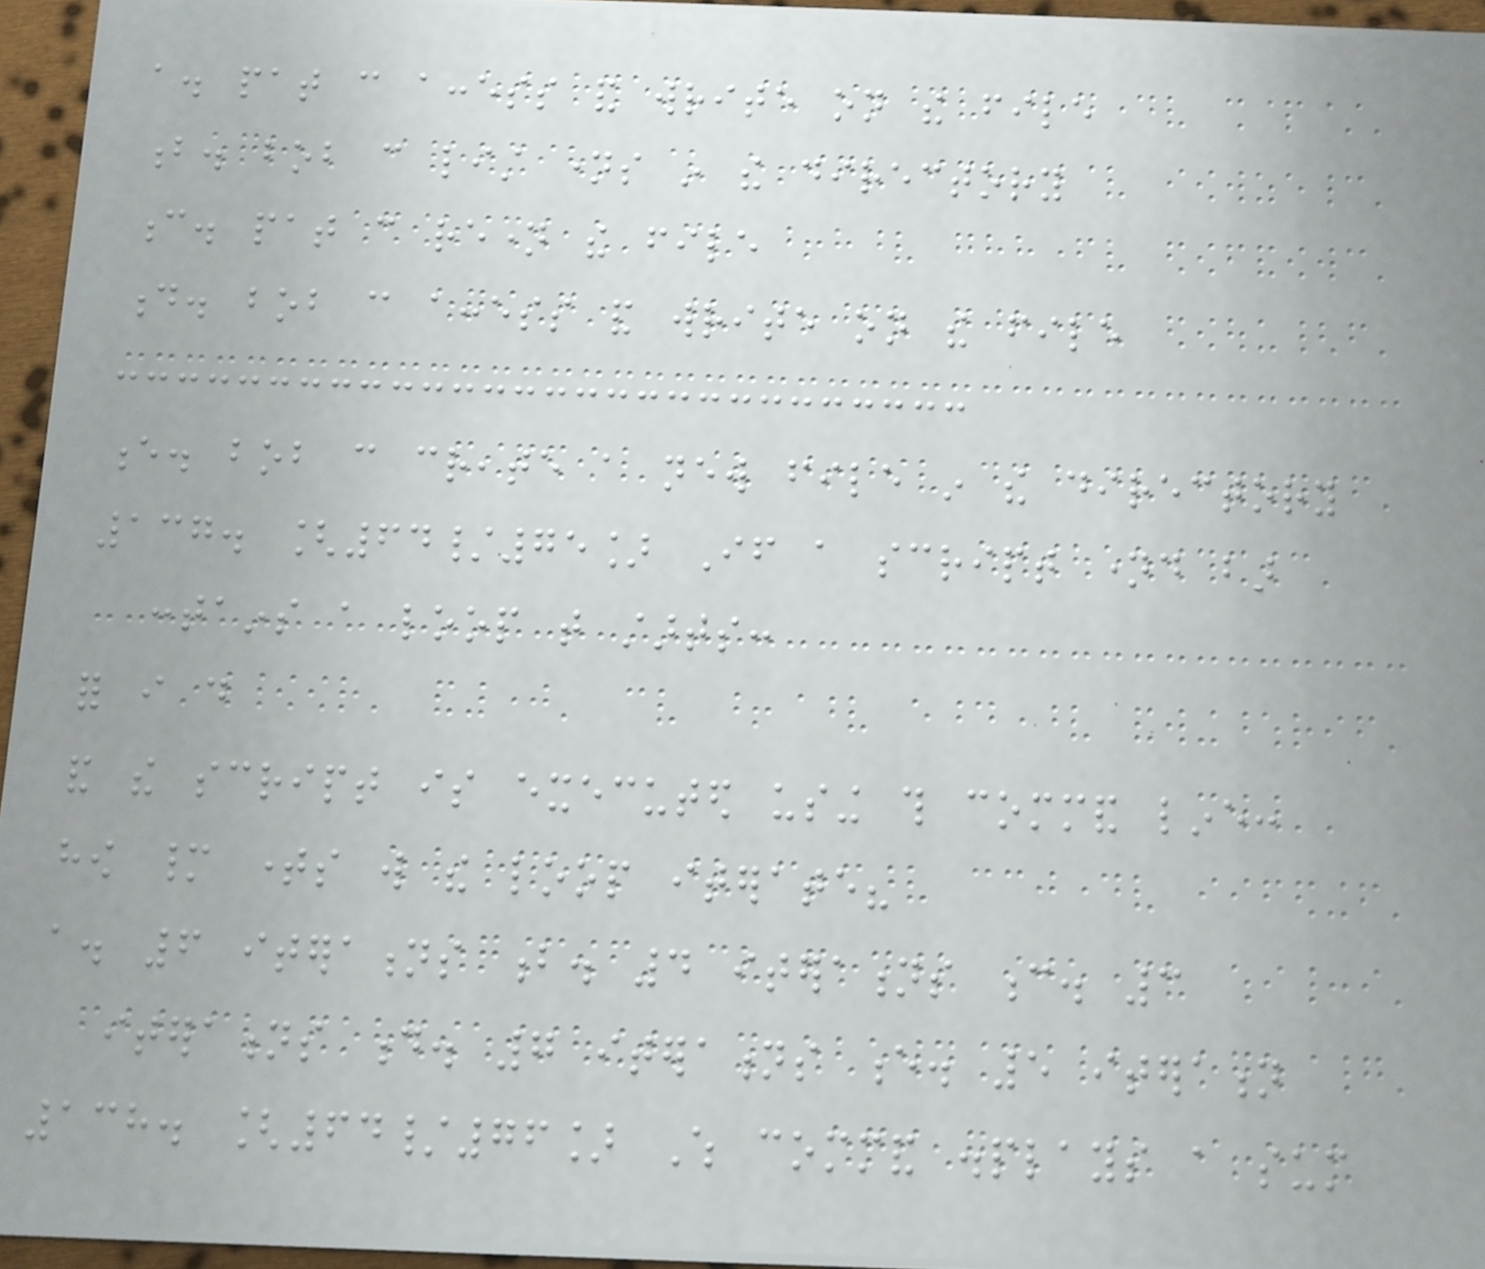a. pat can access and write on the file
b. bob can list names in the directory
c. pat can rename the file
d. bob can access and write on the file
e. bob can create a new file in the directory
137. [64/75] If a script named bar
contains a loop that starts:
for i do
and the script is executed using this command line:
how many times will the loop iterate?
a. 6 iterations b. 4 iterations c. 3
iterations d. 7 iterations e. 5 iteration
138. [64/76] Which command displays a sum
